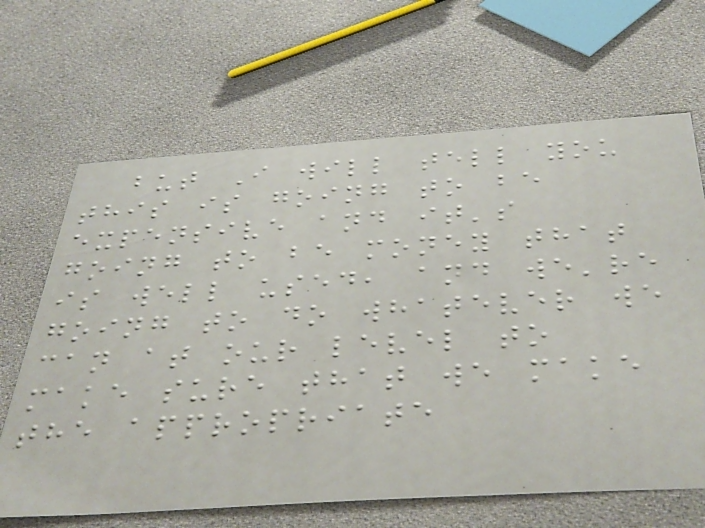but I will tell you
this is going to be
expensive and it's
going to be money that
is well used, and we're
going to do whatever we
can at our level to
make sure that we make
the appropriate
